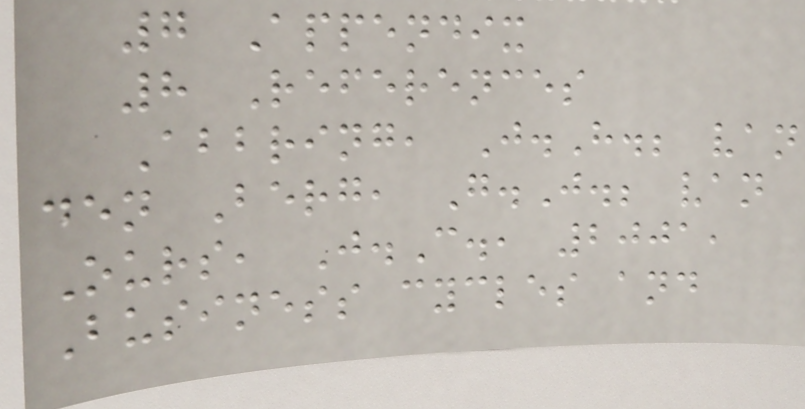7 Appendix
8 References
Abbring, J.H.; van
den Berg, G.J.; van
Ours, J.C., 2001,
Business cycles and
